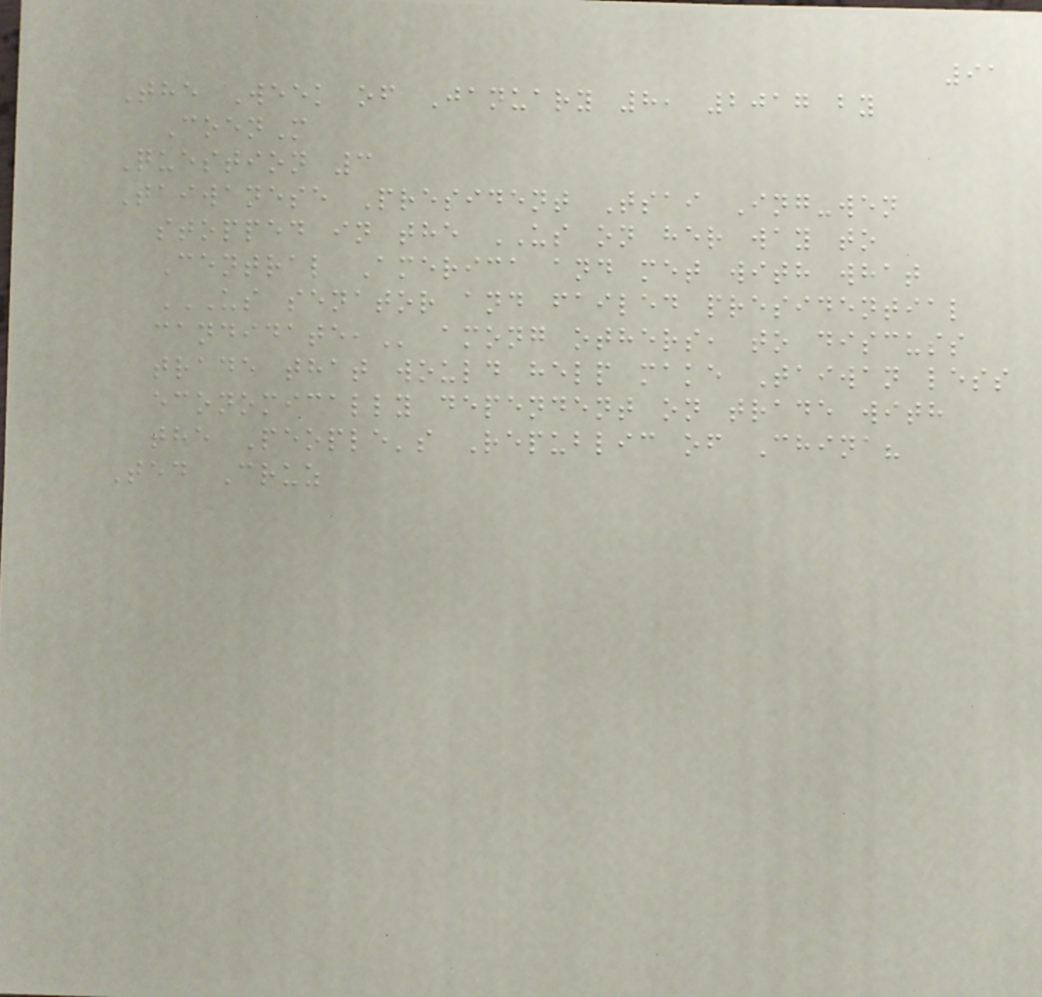91
The Week of January 8, 2017 by
CoenM
Question 3
Taiwanese President Tsai Ing-wen
stopped in the US on her way to
Central America and met with what
US SENATOR AND FAILED PRESIDENTIAL
CANDIDATE, among others, to discuss
trade that would help make Taiwan less
economically dependent on trade with
the People's Republic of China?
Ted Cruz
